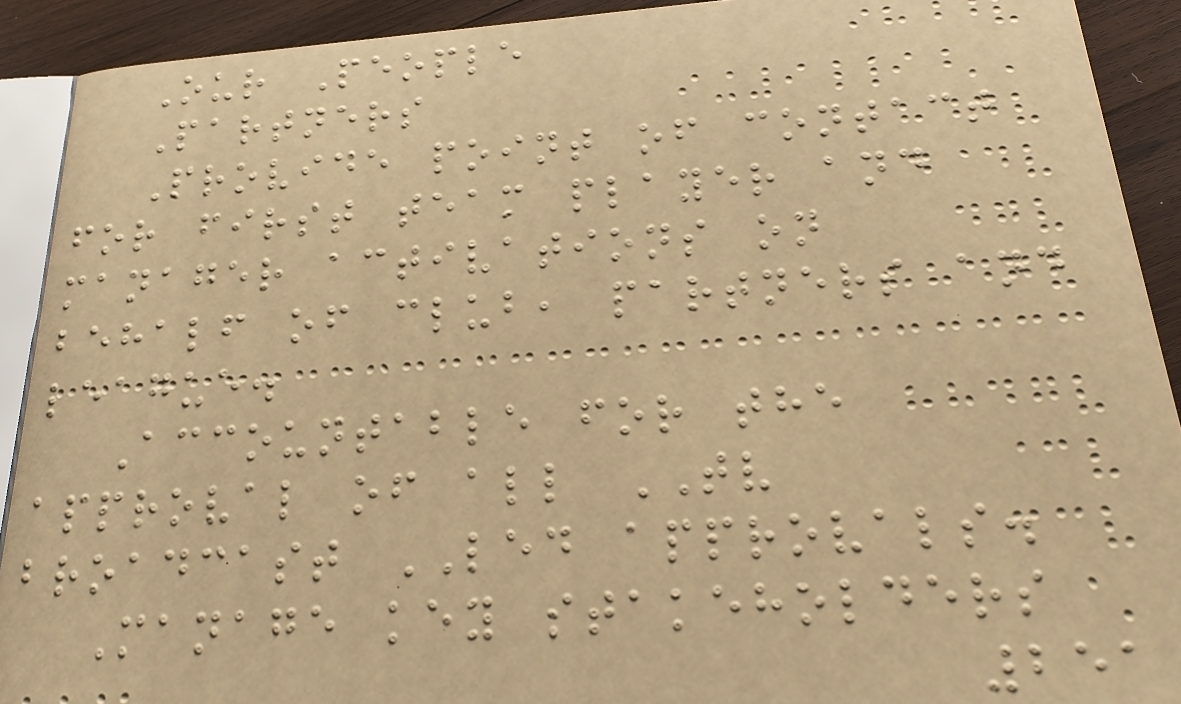Our People
Partners
Provide point of contact
for first team player and
manager activations on
behalf of club, partners and
league.
Accountable for the
approval of all TV
broadcast LED approvals.
Manage key stakeholders
251
